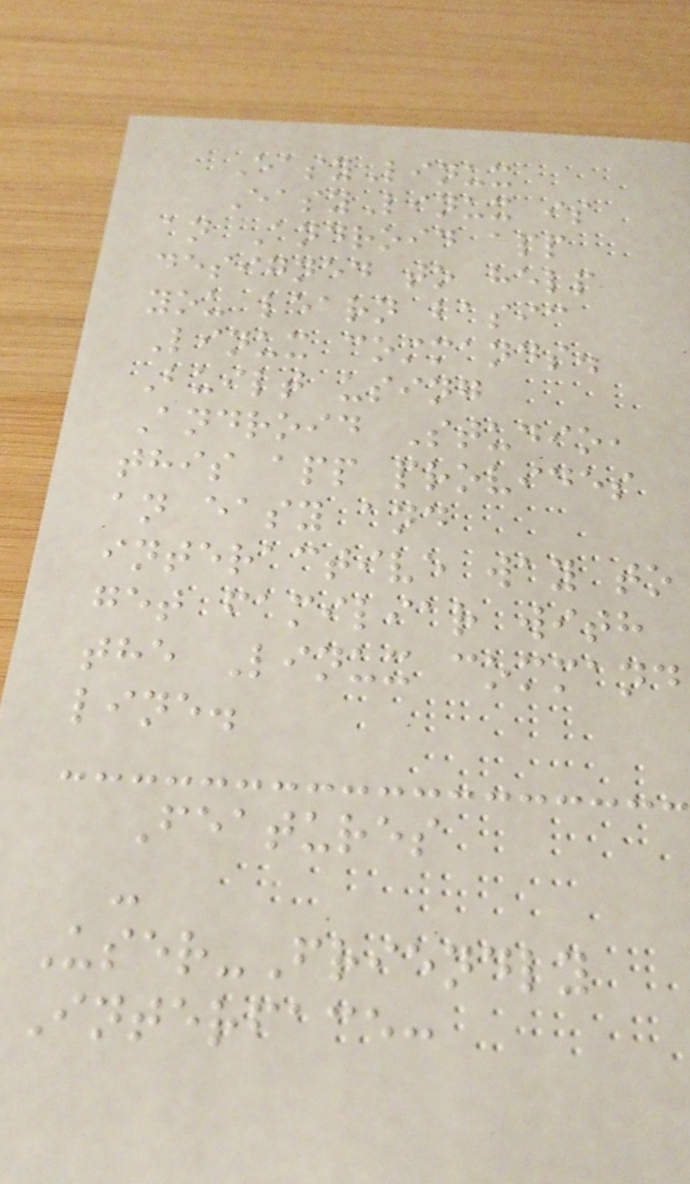EasyLinux
EasyLinux is
an Android app
designed to help
you learn basic
Linux commands.
Built using
Android Studio,
this app provides
an easy and
interactive way to
get familiar with
the Linux command
line.
Features
-
User-Friendly
Interface:
